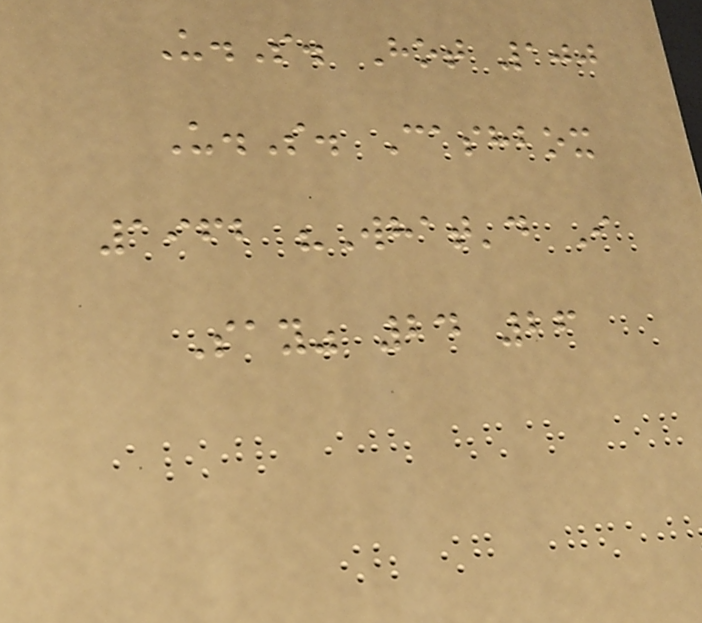U.S. Hot 100
U.S. Cashbox
1962 "What'd I
Say" 24 26
